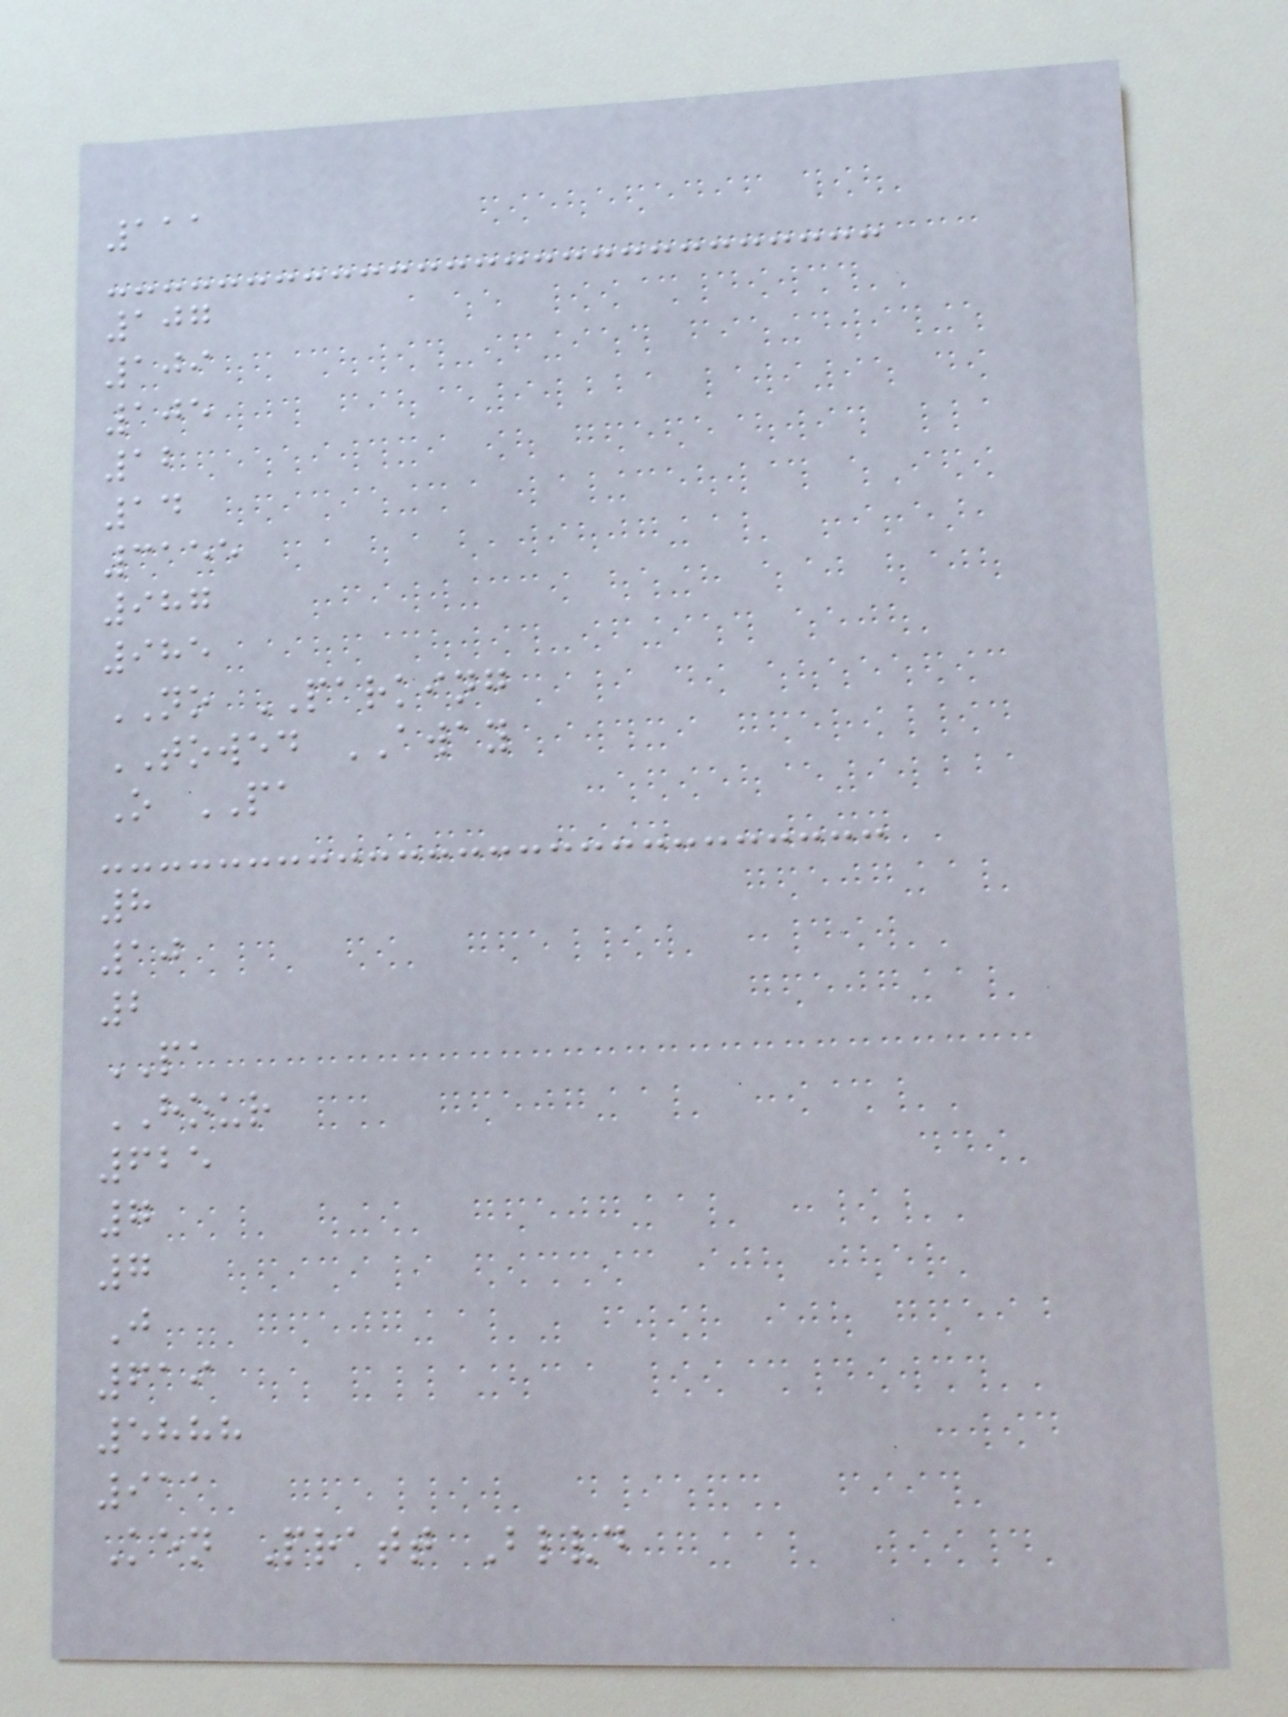111
107
109
105
12
14
3155
987
985
NO PARKING
TOWED AWAY
O PA
8
10
2
PA
HOUR
625
7
7
J
619
5888
911
Ken Pratt Blvd
